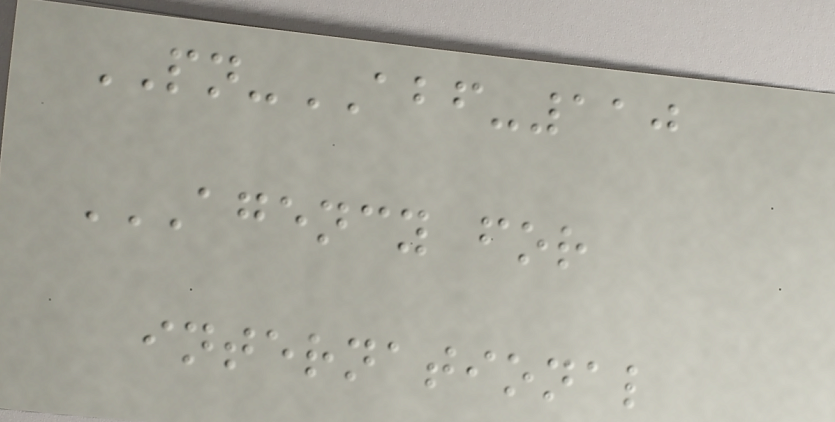PN-ABF-110
AGENCY FOR
INTERNATIONAL
